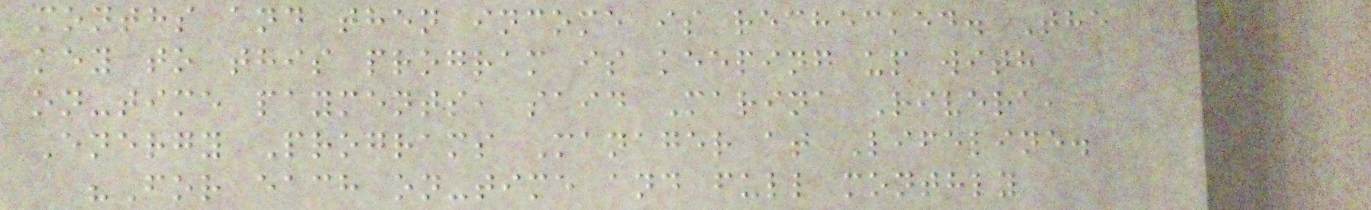months and then income is rechecked. The
key to this program is keeping up with
on-time payments, said Marina Rivera,
Energy Programs Manager at Lifeline.
"For each on-time and full monthly
